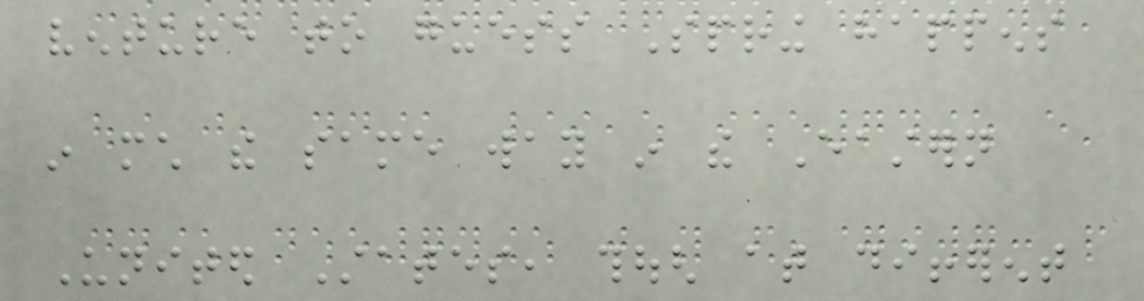venture to guess Spring happens
in much the same way in the Eastern
United States, though at different
